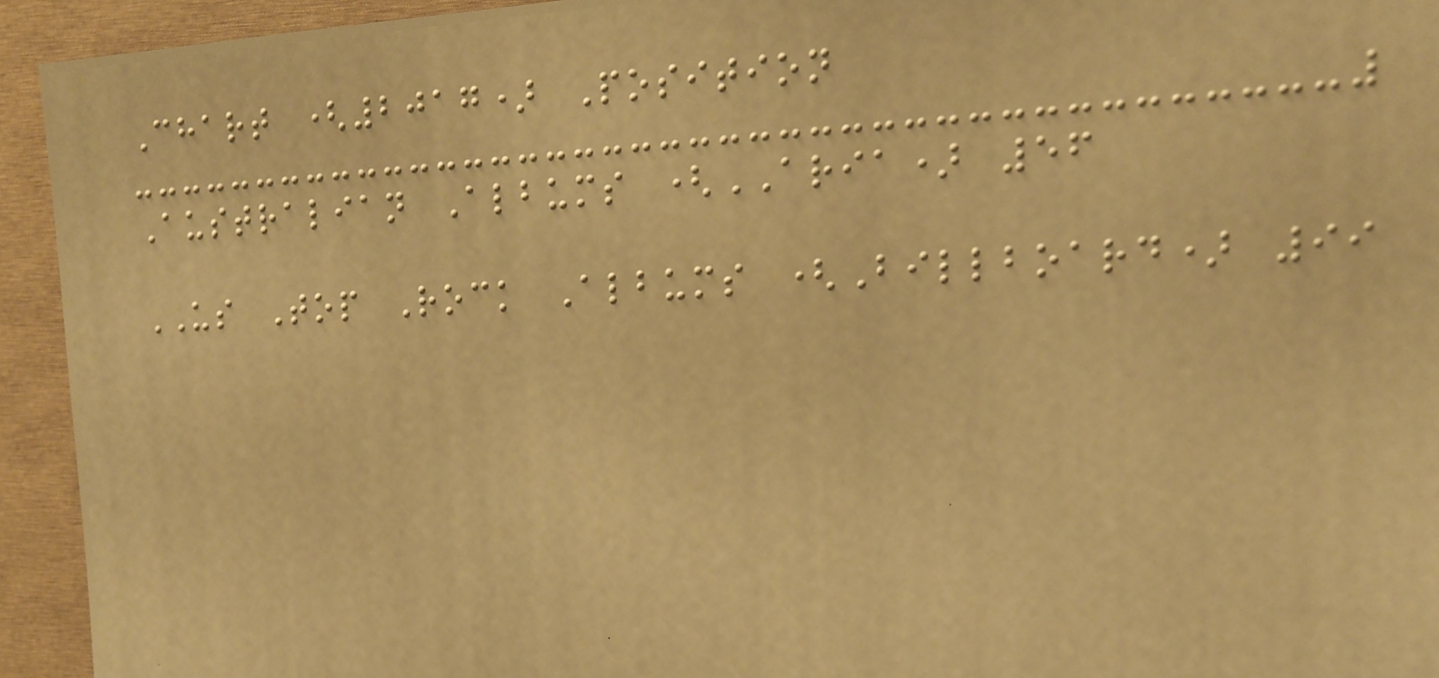Chart (2017) Position
Australian Albums (ARIA) 56
US Top Rock Albums (Billboard) 99
